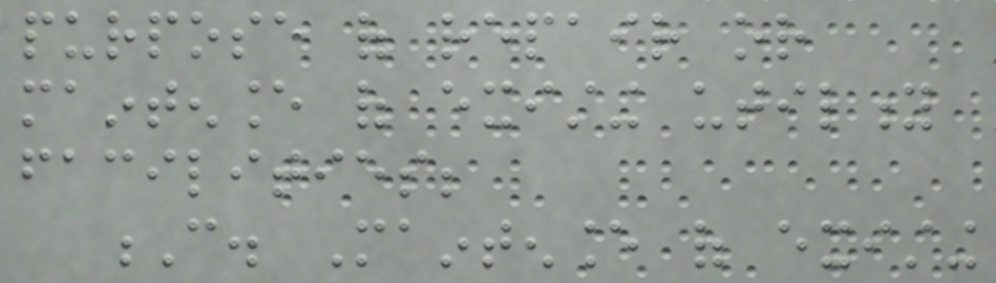purpose of repair or
maintenance of existing utility
facilities;
C. Maintenance of existing
